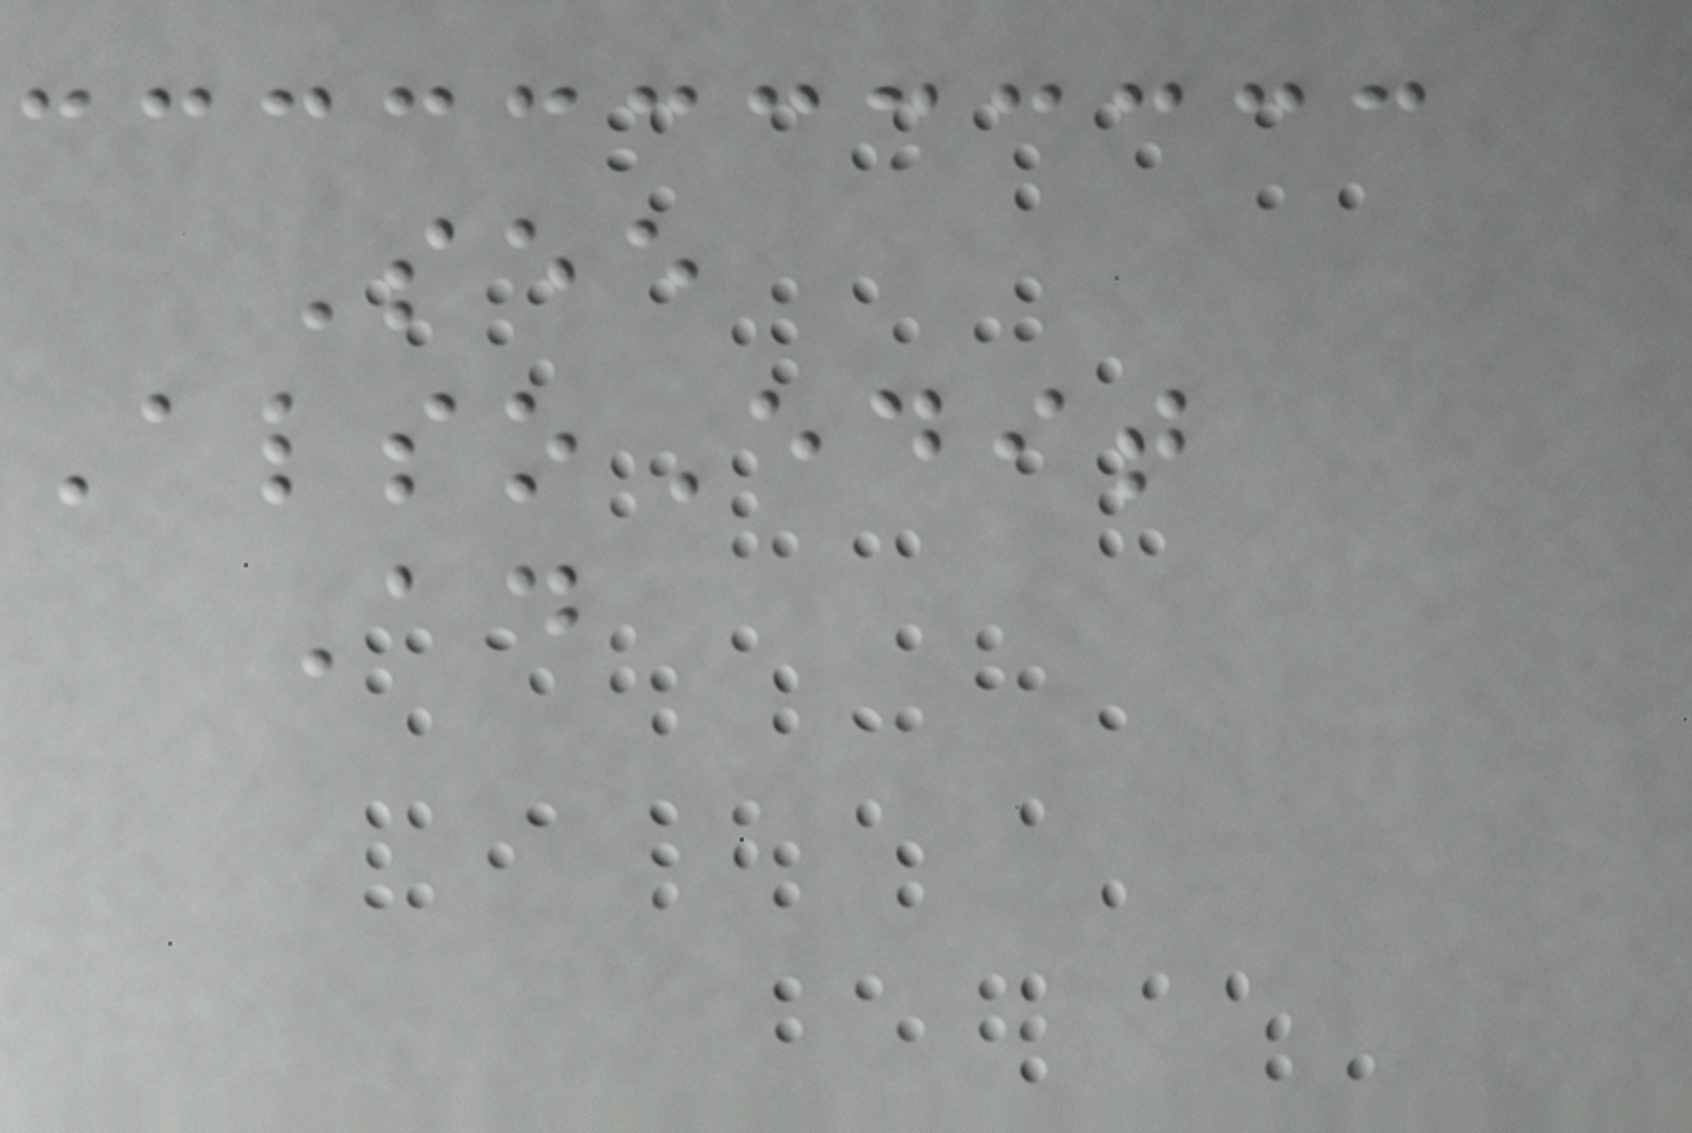See
AlsoEdit
Ad
